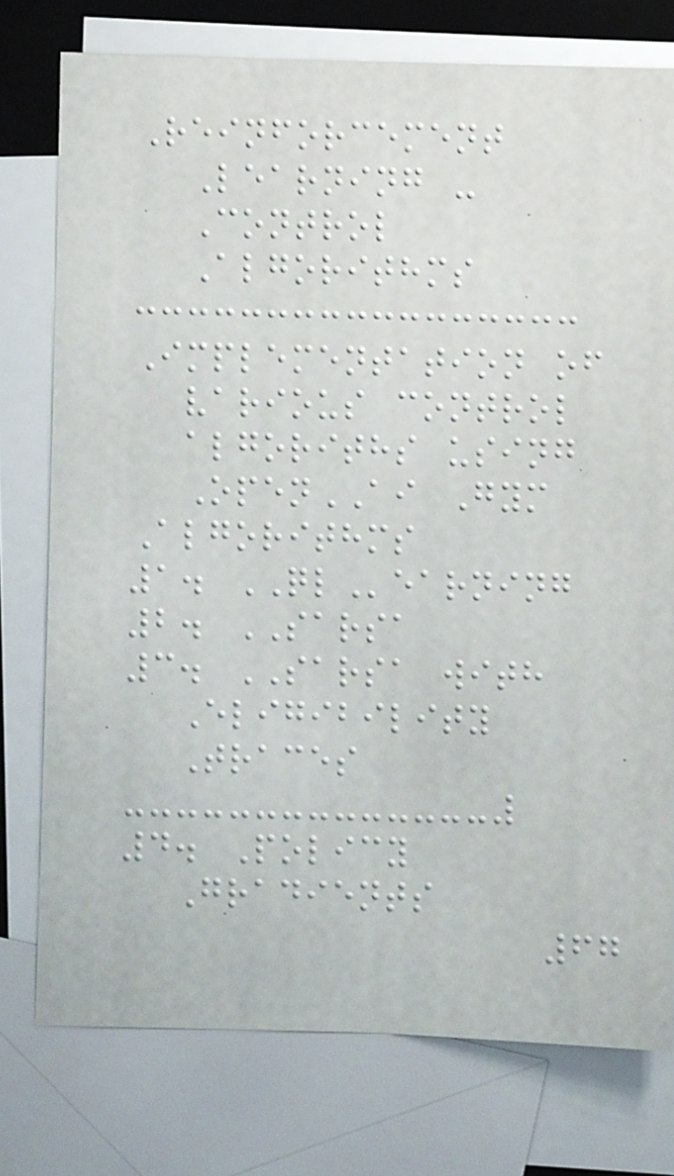Reinforcement
Learning -
Control
Algorithms
Implementation of
various control
algoriths using
OpenAI Gym
Algorithms
1. QLearning
2. SARSA
3. SARSA with
Eligibility
Traces
4. Policy
Gradients
67
